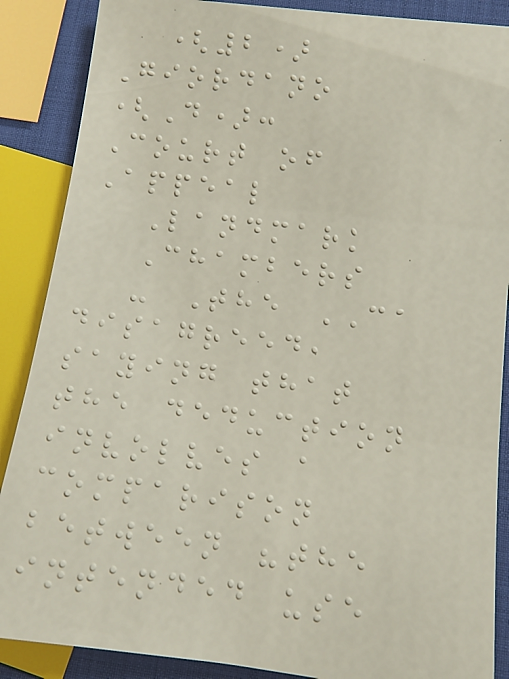(2)
Giordano
(D):
Court of
Appeal
Landmark
Chambers
- The CA
disagreed,
saying that
the deduction
involves a
comparison
between "the
intended use
